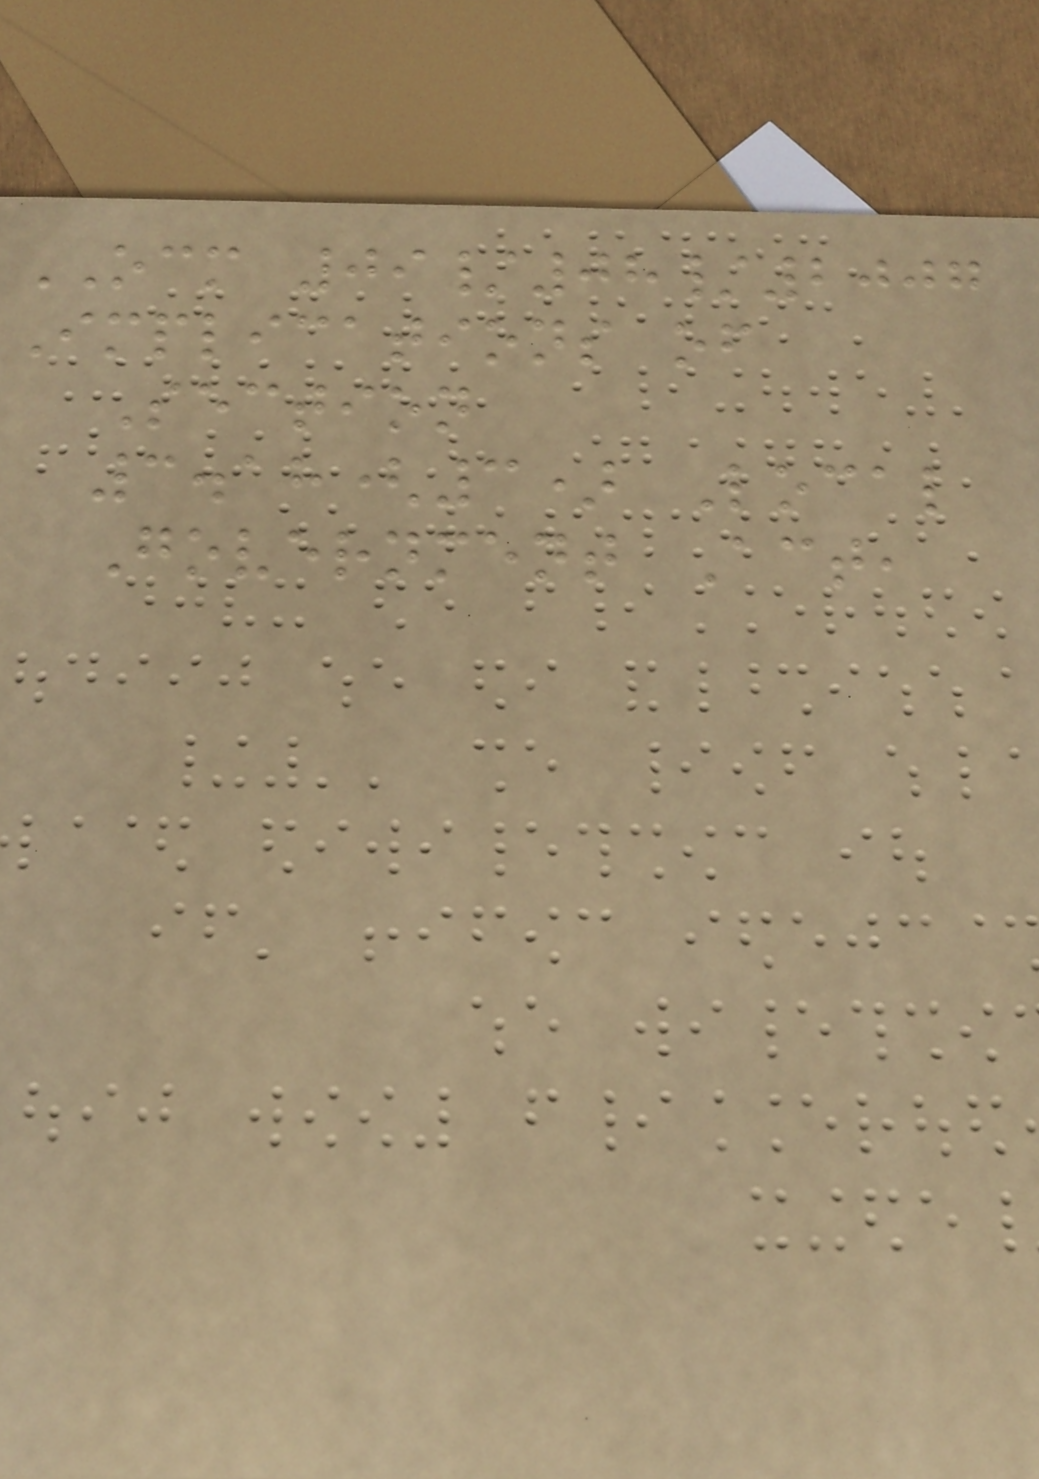OCM 09/08/2007
Implications of
Section
3.18(3) Local
Government Act,
